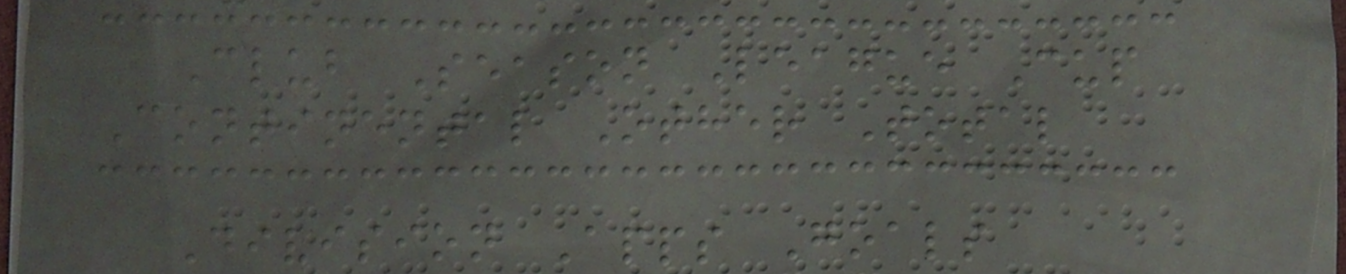Club Season League Cup
Continental Other Total
Division Apps Goals
